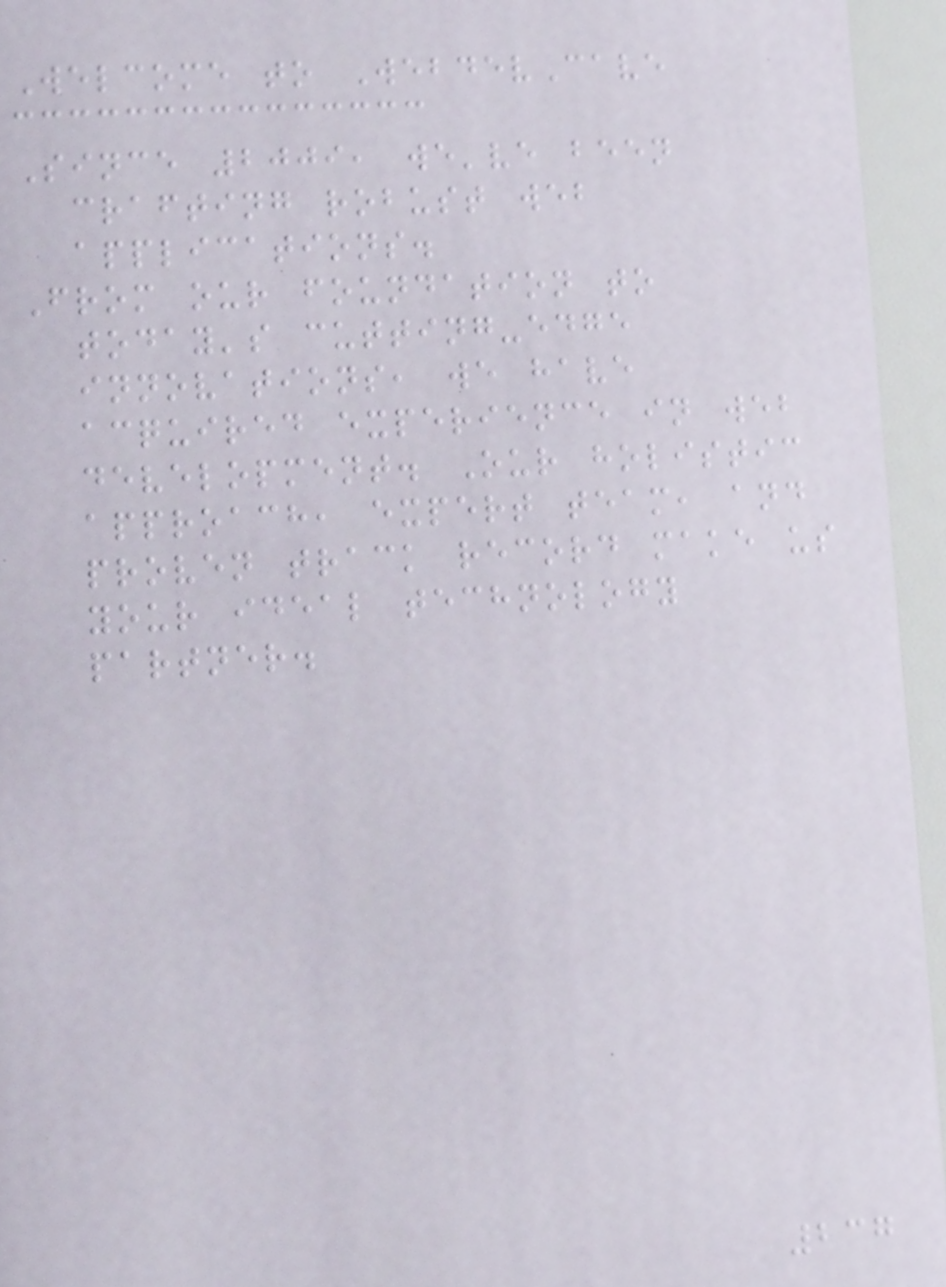Welcome to WebdevCave
Since 2009, we've been
crafting robust web
applications.
From our foundation to
today's cutting-edge
innovations, we have
acquired experience in web
development. Our holistic
approach, expert team, and
proven track record make us
your ideal technology
partner.
237
